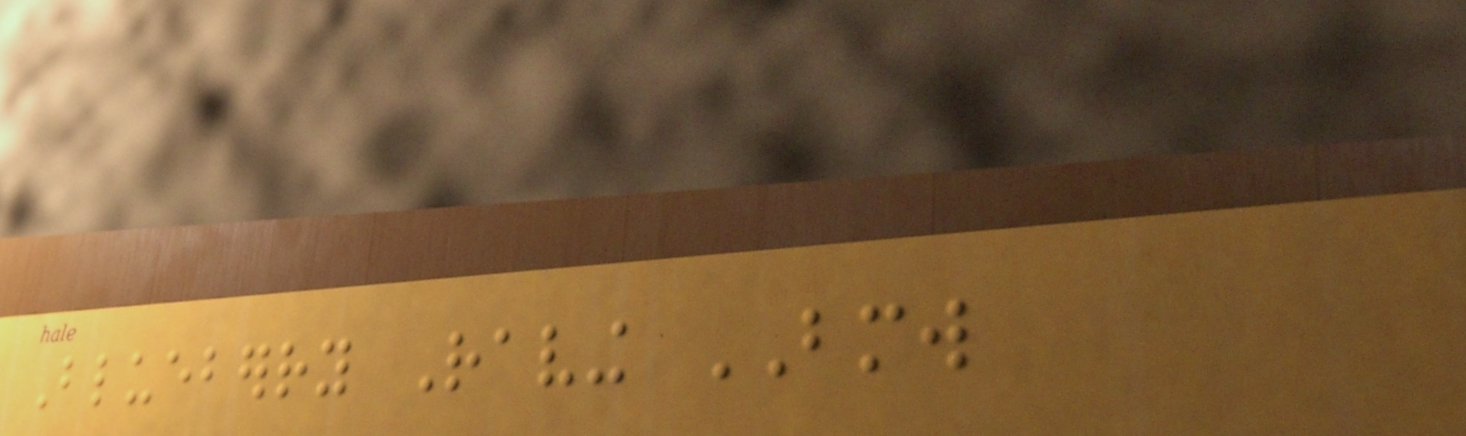Blueberry Raving BMW
